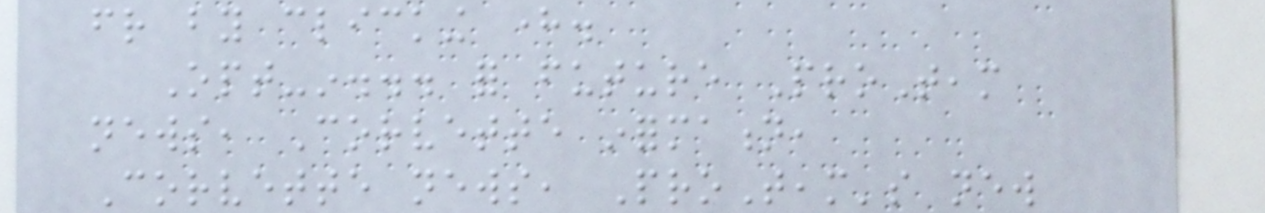friend by clicking here.
Opt-in... for future ProTeam
news, Corvette information,
Corvette news, ProTeam's new
